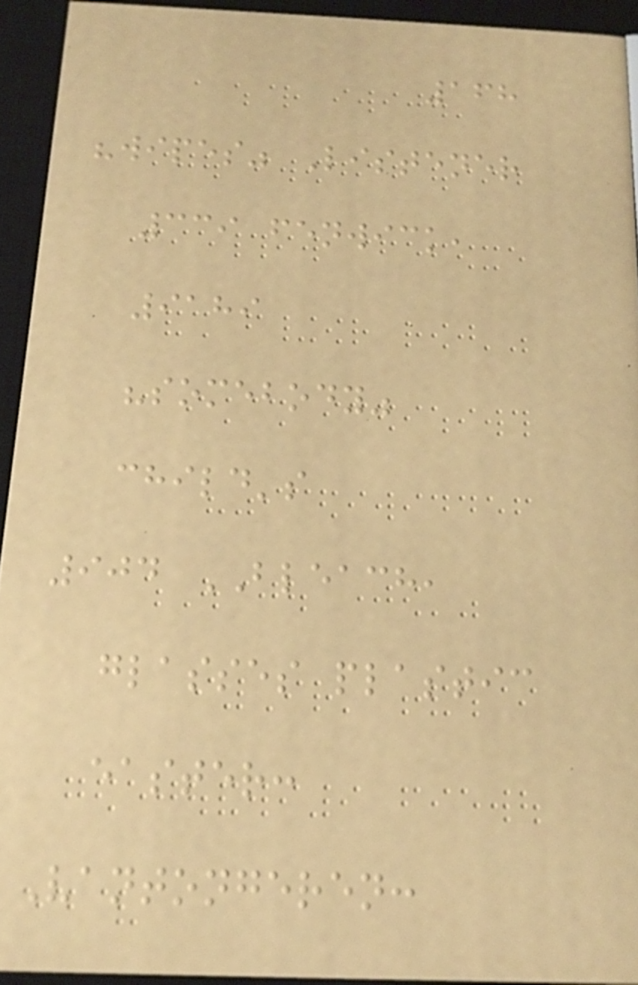168
"wipes" Listener
339 fenwick,
9189
"somebody"
child's
904 BLEACH,
glasses plastic
easter:
Vantongeren:
